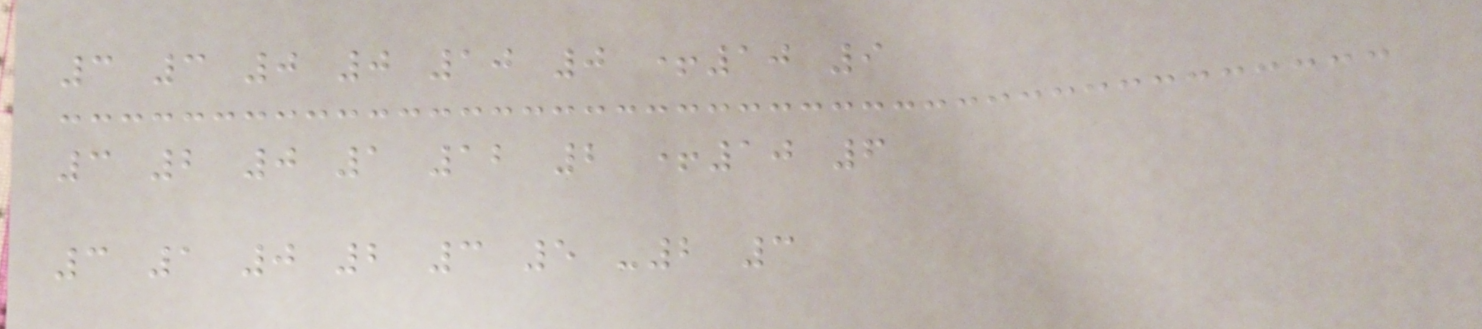3 3 0 0 10 0 +10 9
3 2 0 1 12 2 +10 6
3 1 0 2 3 5 -2 3
